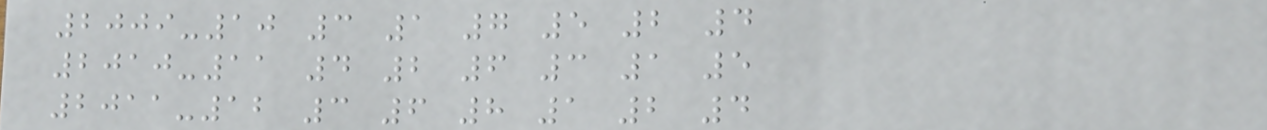2009-10 3 1 7 5 2 4
2010-11 4 2 6 3 1 5
2011-12 3 6 8 1 2 4
